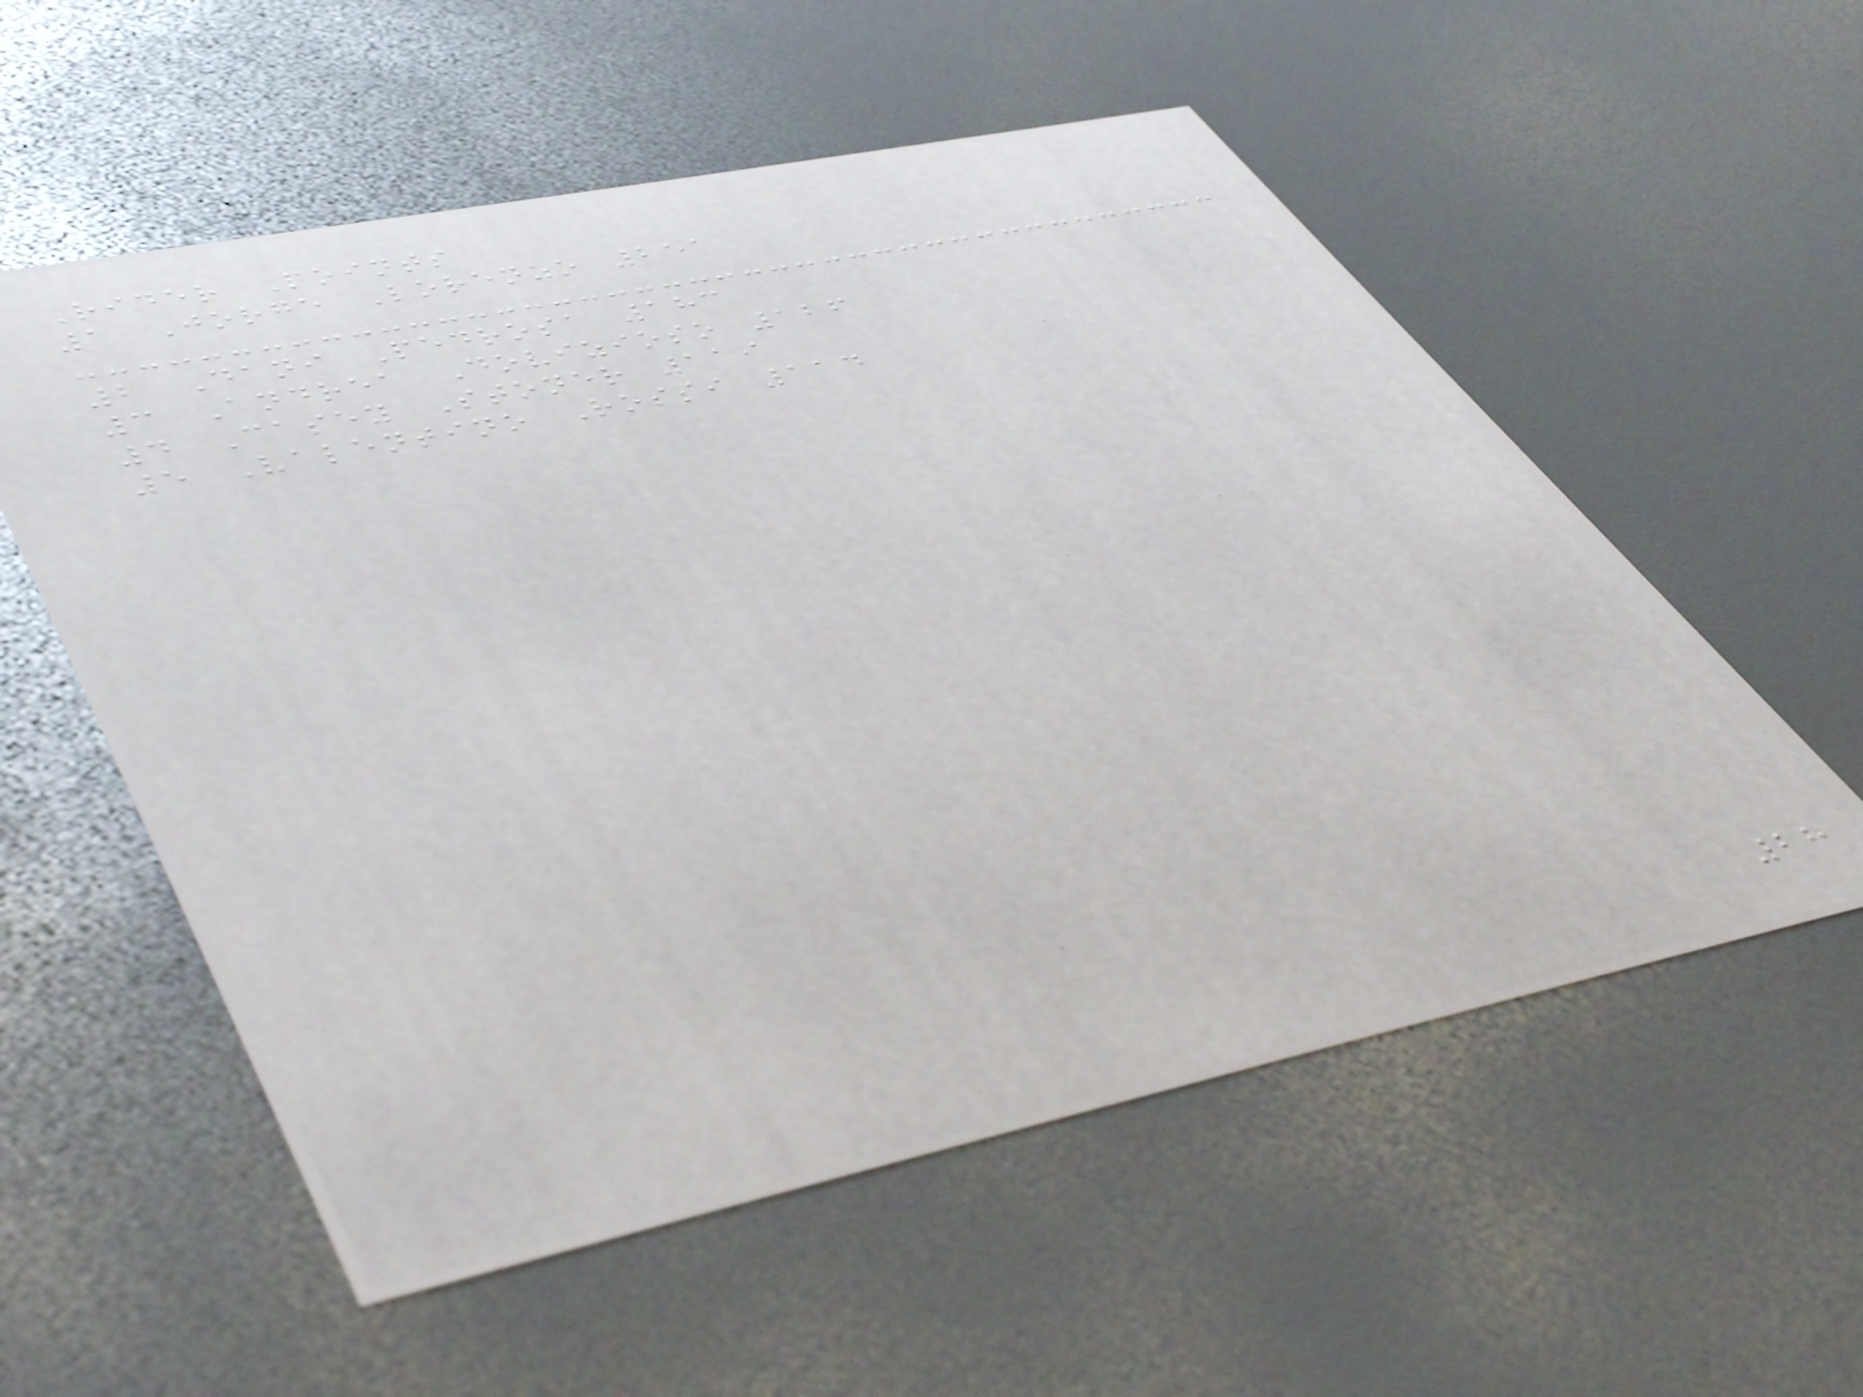Rider Points
1 Jorge Lorenzo 251
2 Dani Pedrosa 183
3 Andrea Dovizioso 126
4 Casey Stoner 119
5 Valentino Rossi 114
28
